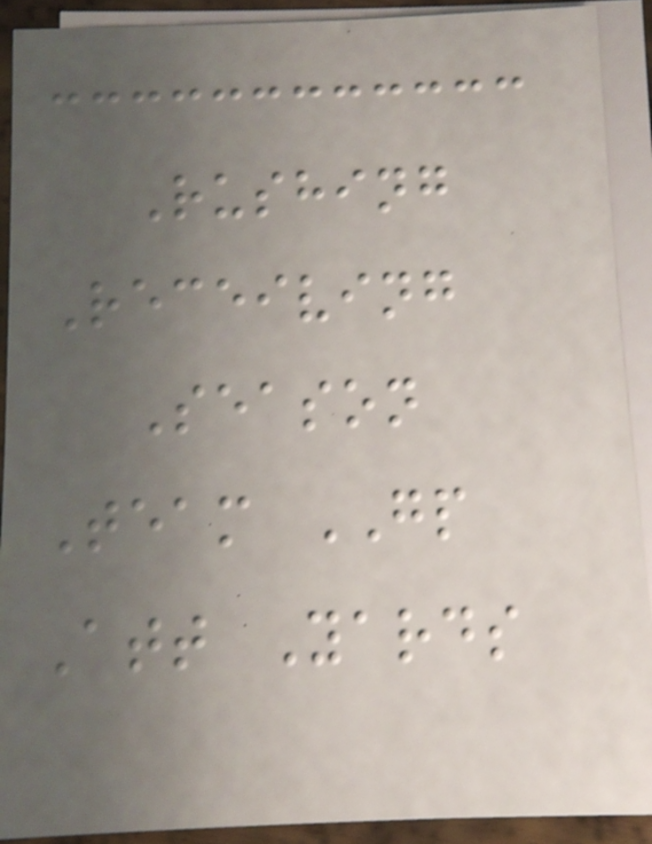Rushing
Receiving
Season
Team GP
Att Yards
